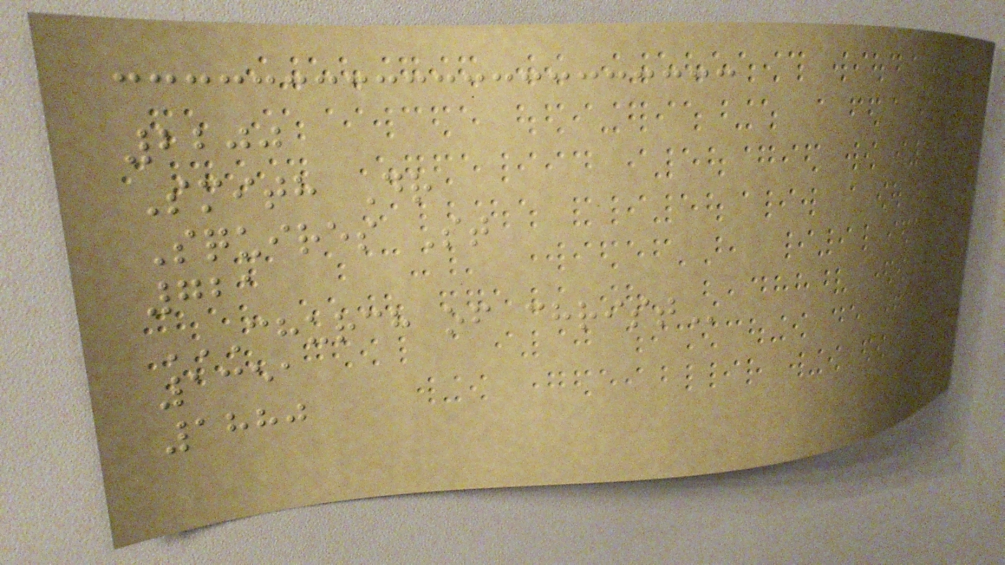2200
Smith Dr
Squires St
721
CHURCH OF CHRIST
1351
1880
